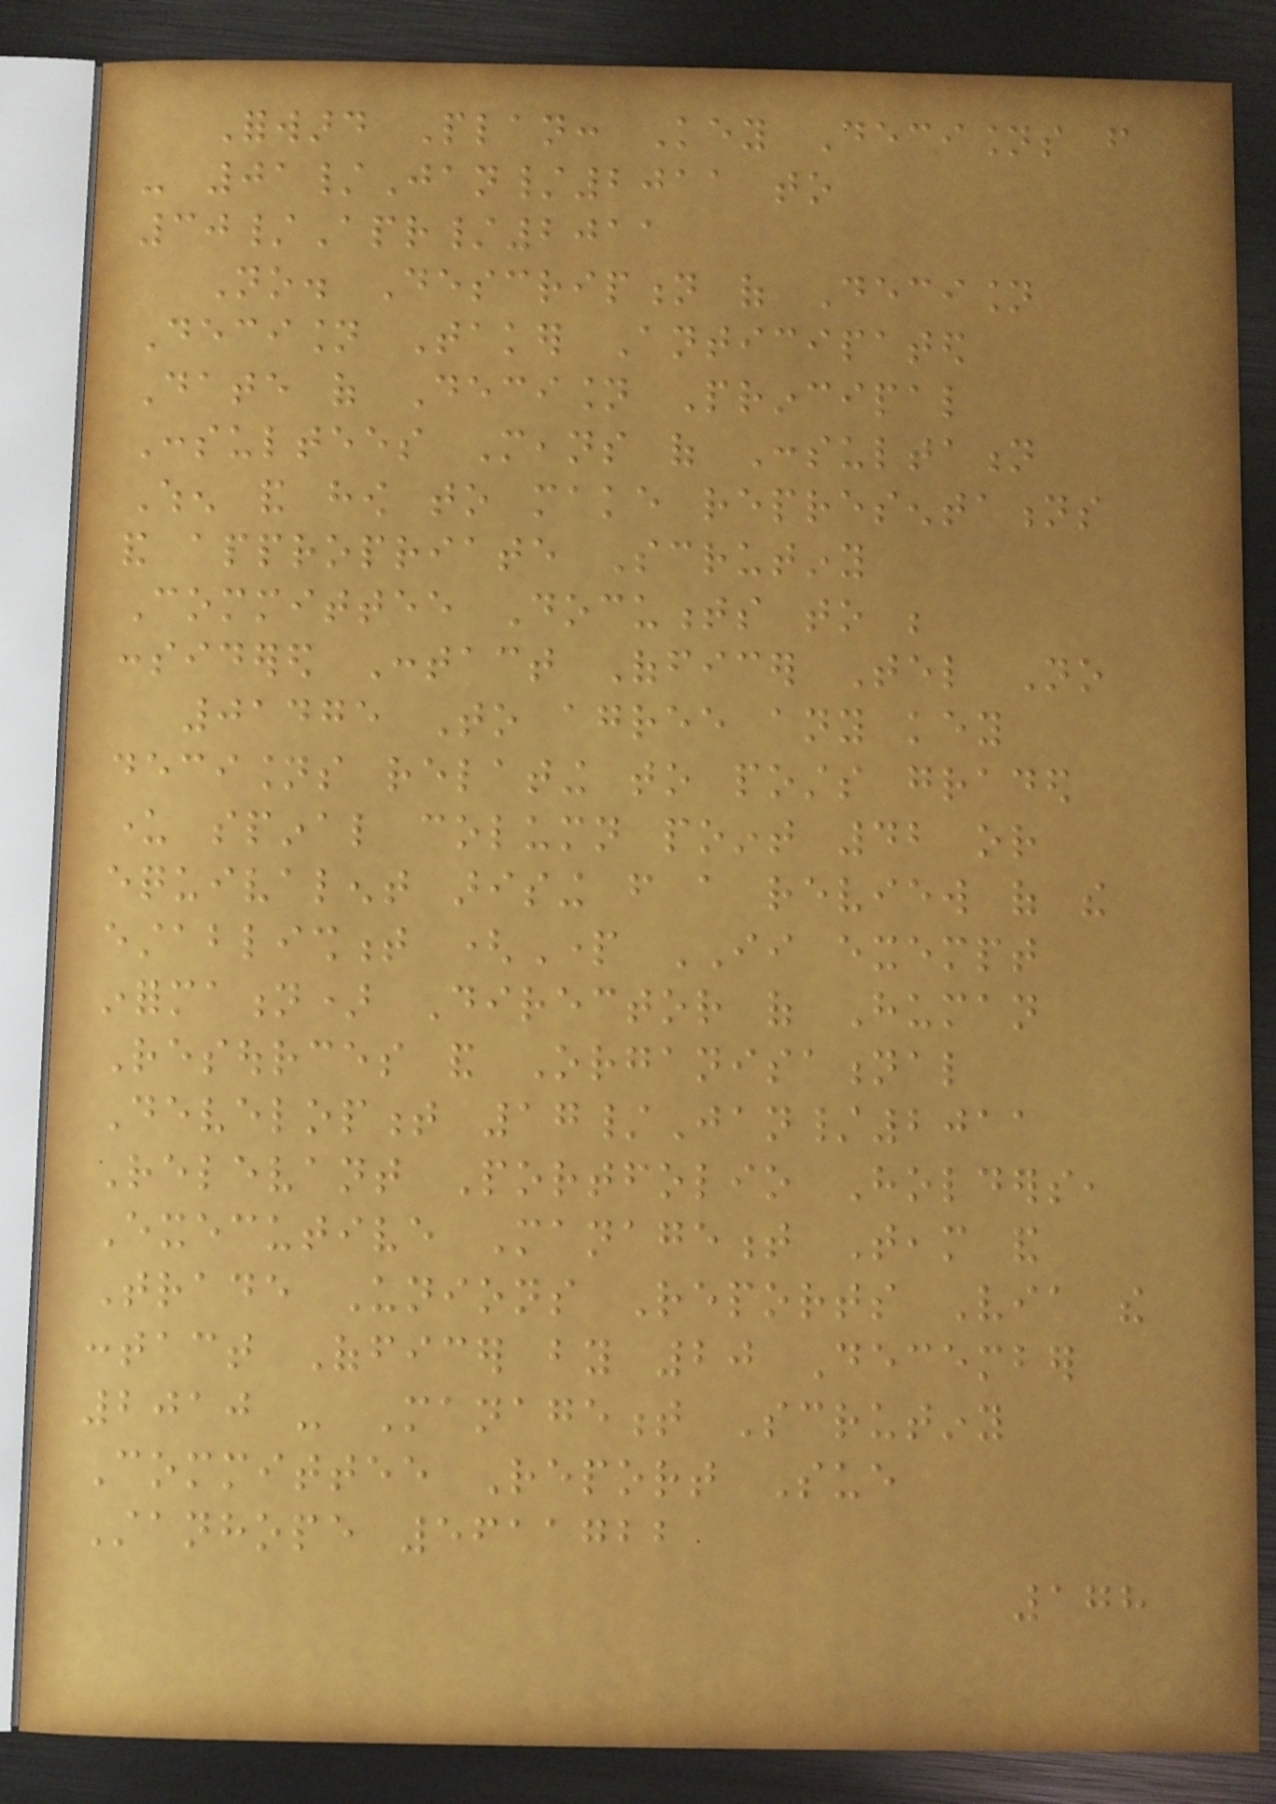Forward Plan: Key Decisions from
- 01/Jan/2011 to
30/Apr/2011
No. Description of Decision
Decision Taker Anticipated
Date of Decision Principal
Consultees Means of Consultation
When and how to make representations
and appropriate Scrutiny
Committee Documents to be
considered Contact Officer Tel No
01475 To agree any key
decisions relating to posts graded
under spinal column point 42 or
equivalent arising from a review of the
establishment (Part II exempt
information) Director of Human
Resources and Organisational
Development 17/Jan/2011
Relevant Portfolio Holders,
Executive Management Team and
Trade Unions Reports Via the
contact Officer by 20 December
2010 - Management Scrutiny
Committee Report Sue
Stanhope 5611722
178
